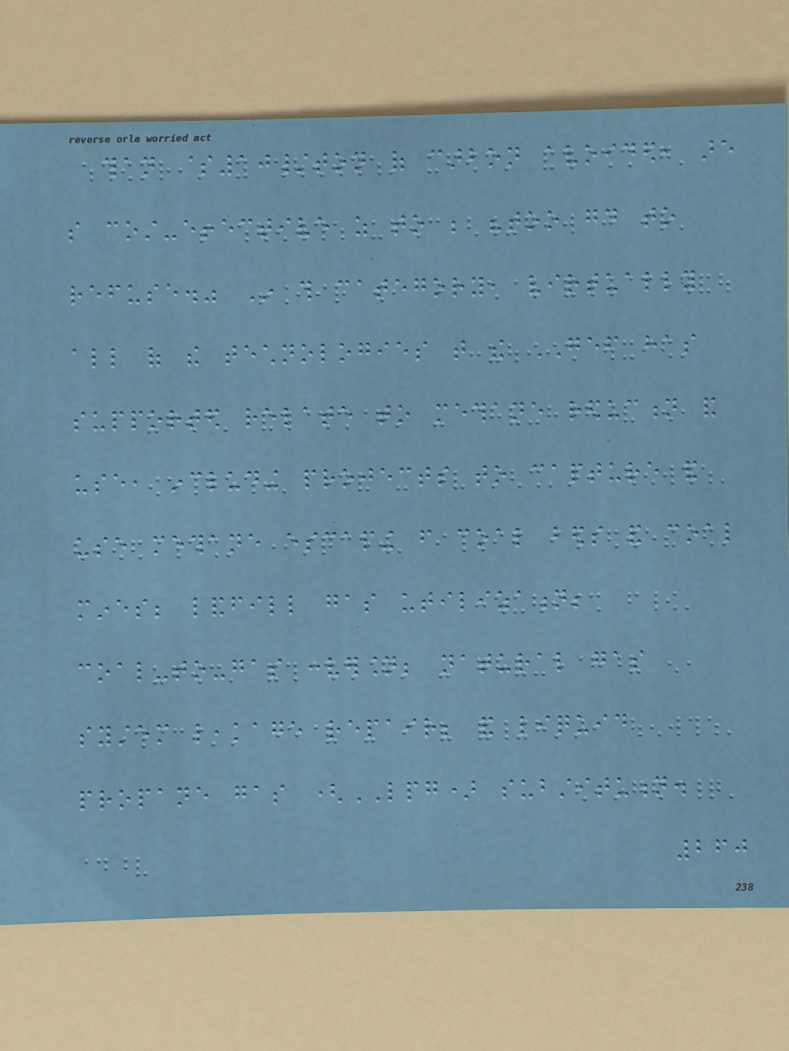than $10/ton of carbon avoided, are
so cost-effective as to be "too good to
refuse." In this category, virtually
all of the technologies that the GEF has
supported relate to methane reduction and
use, including projects to capture and
use methane escaping from coal beds and coal
mines; landfill gas utilization;
coal-to-gas conversion; natural gas
system leakage repair; and liquid
propane gas (LPG) substitution.
260
